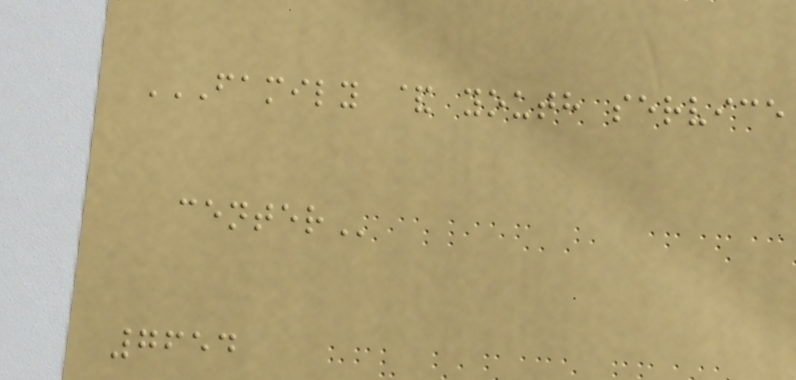FAMILY & YOUTH SERVICE
CENTER
7654
